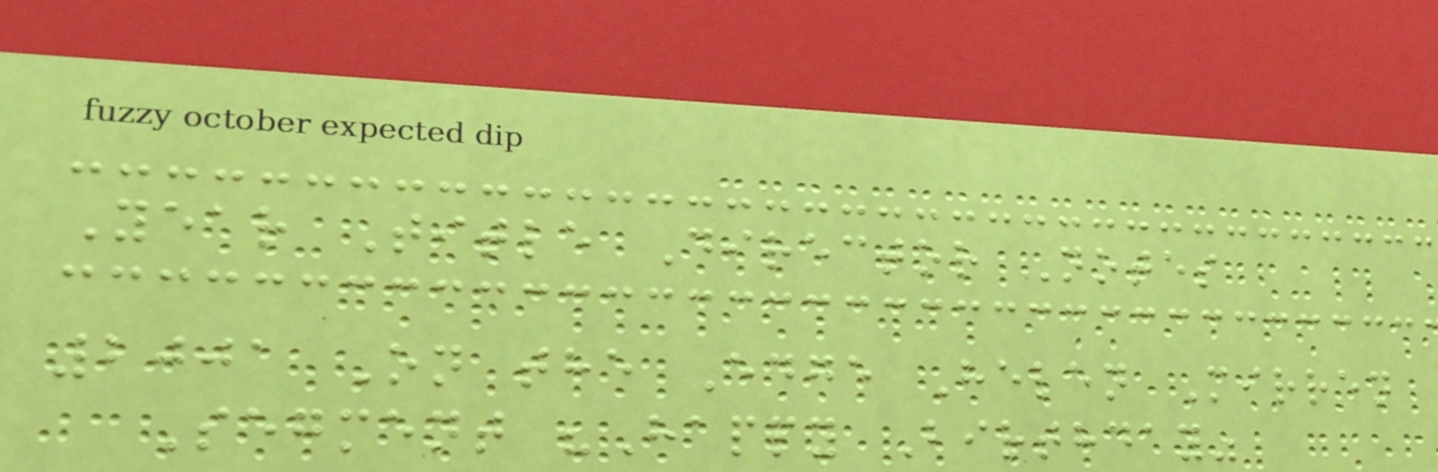Year Title Director Notes
2001 On the Edge Helen Mirren
Segment "Happy Birthday"
